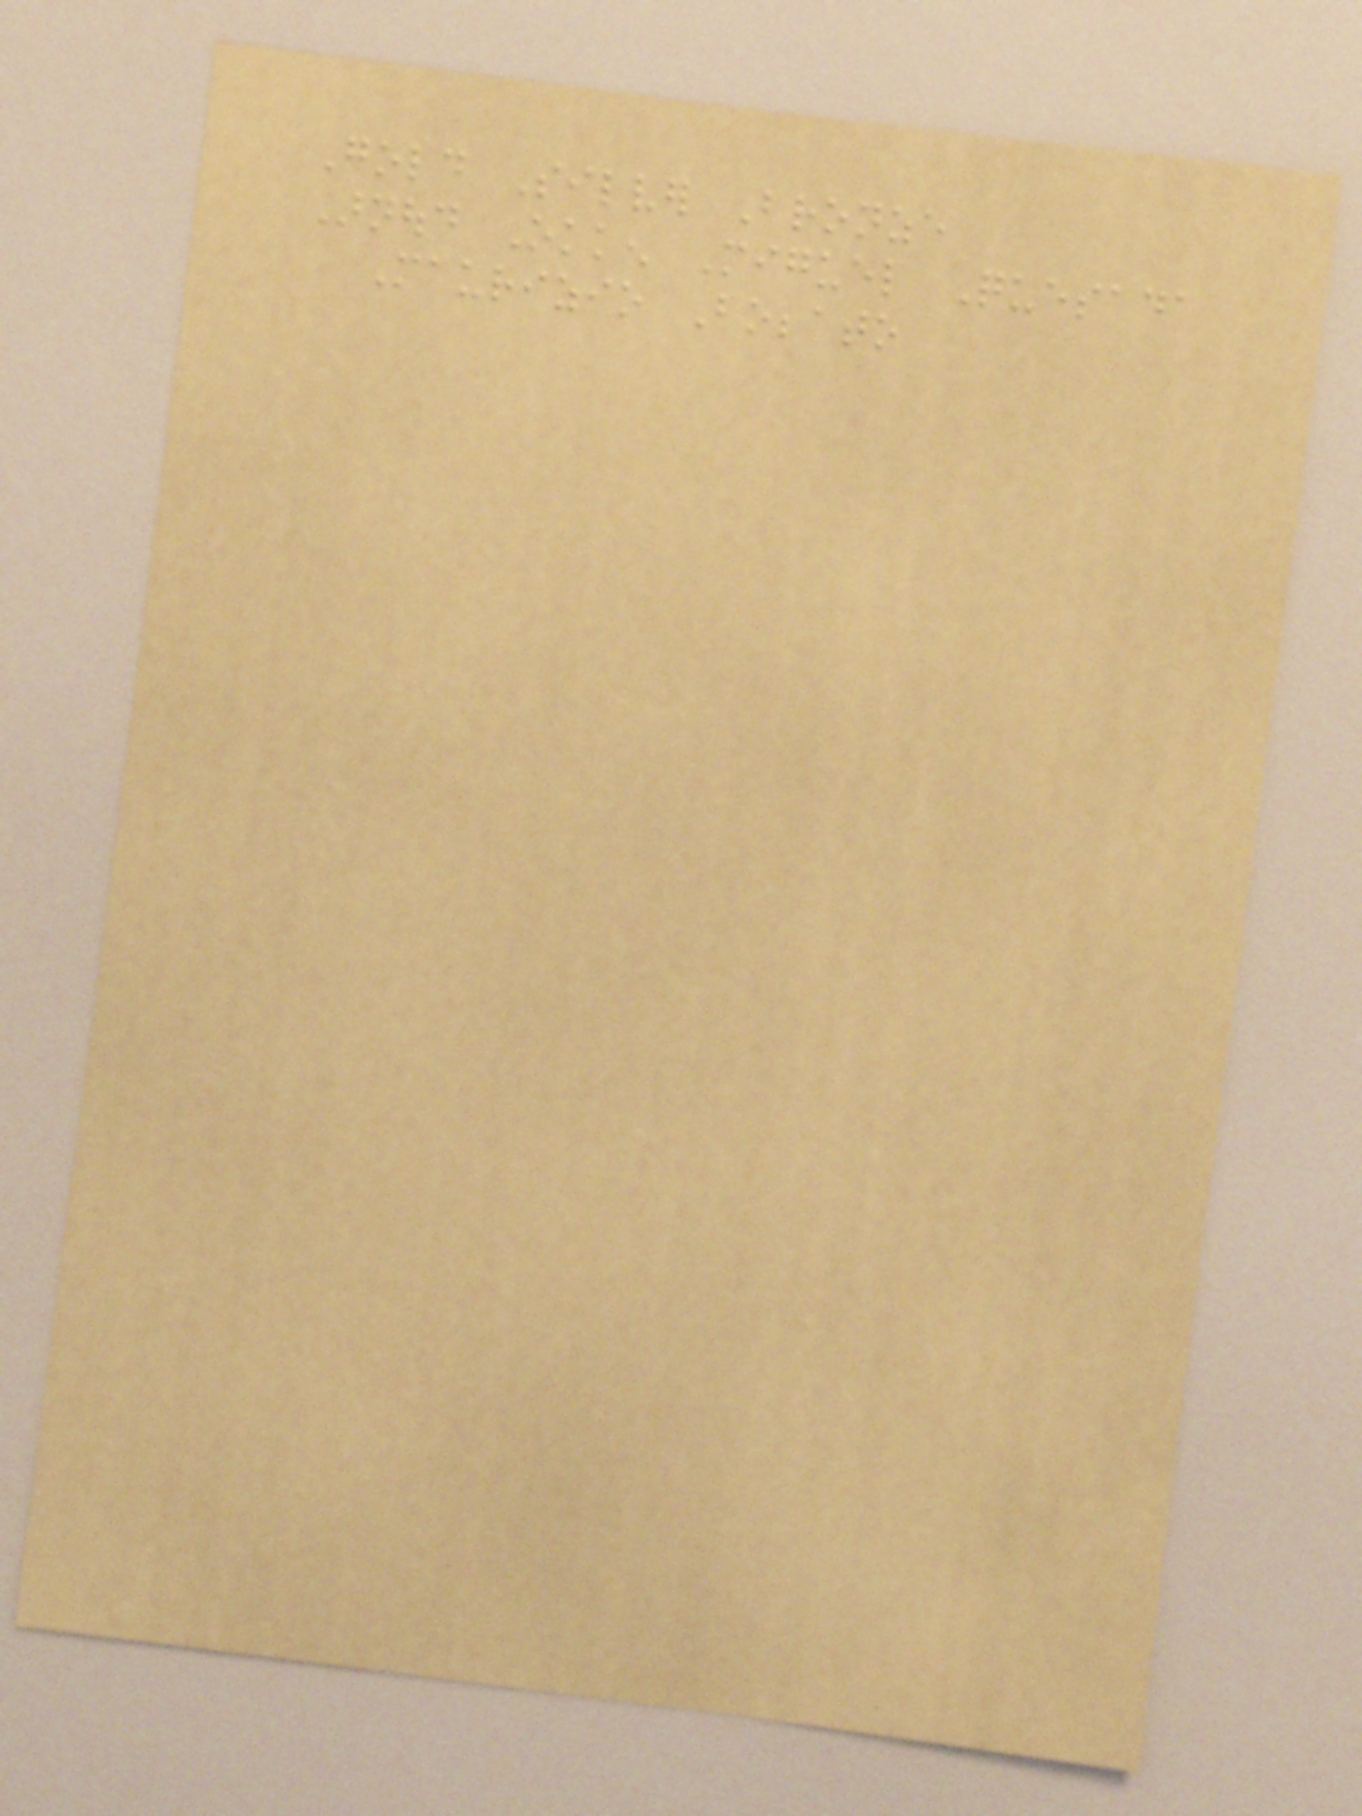Gold Silver Bronze
Arnoud Okken Miguel Quesada
Maurizio Bobbato
